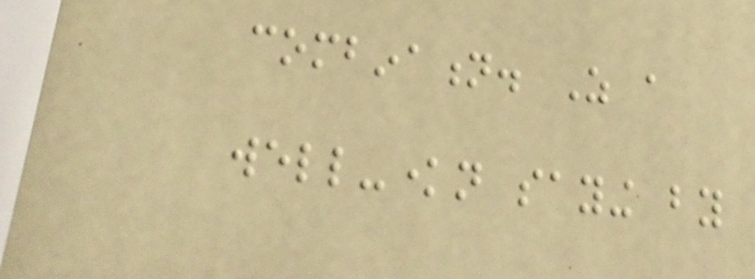combination. As a
well-known saying by
